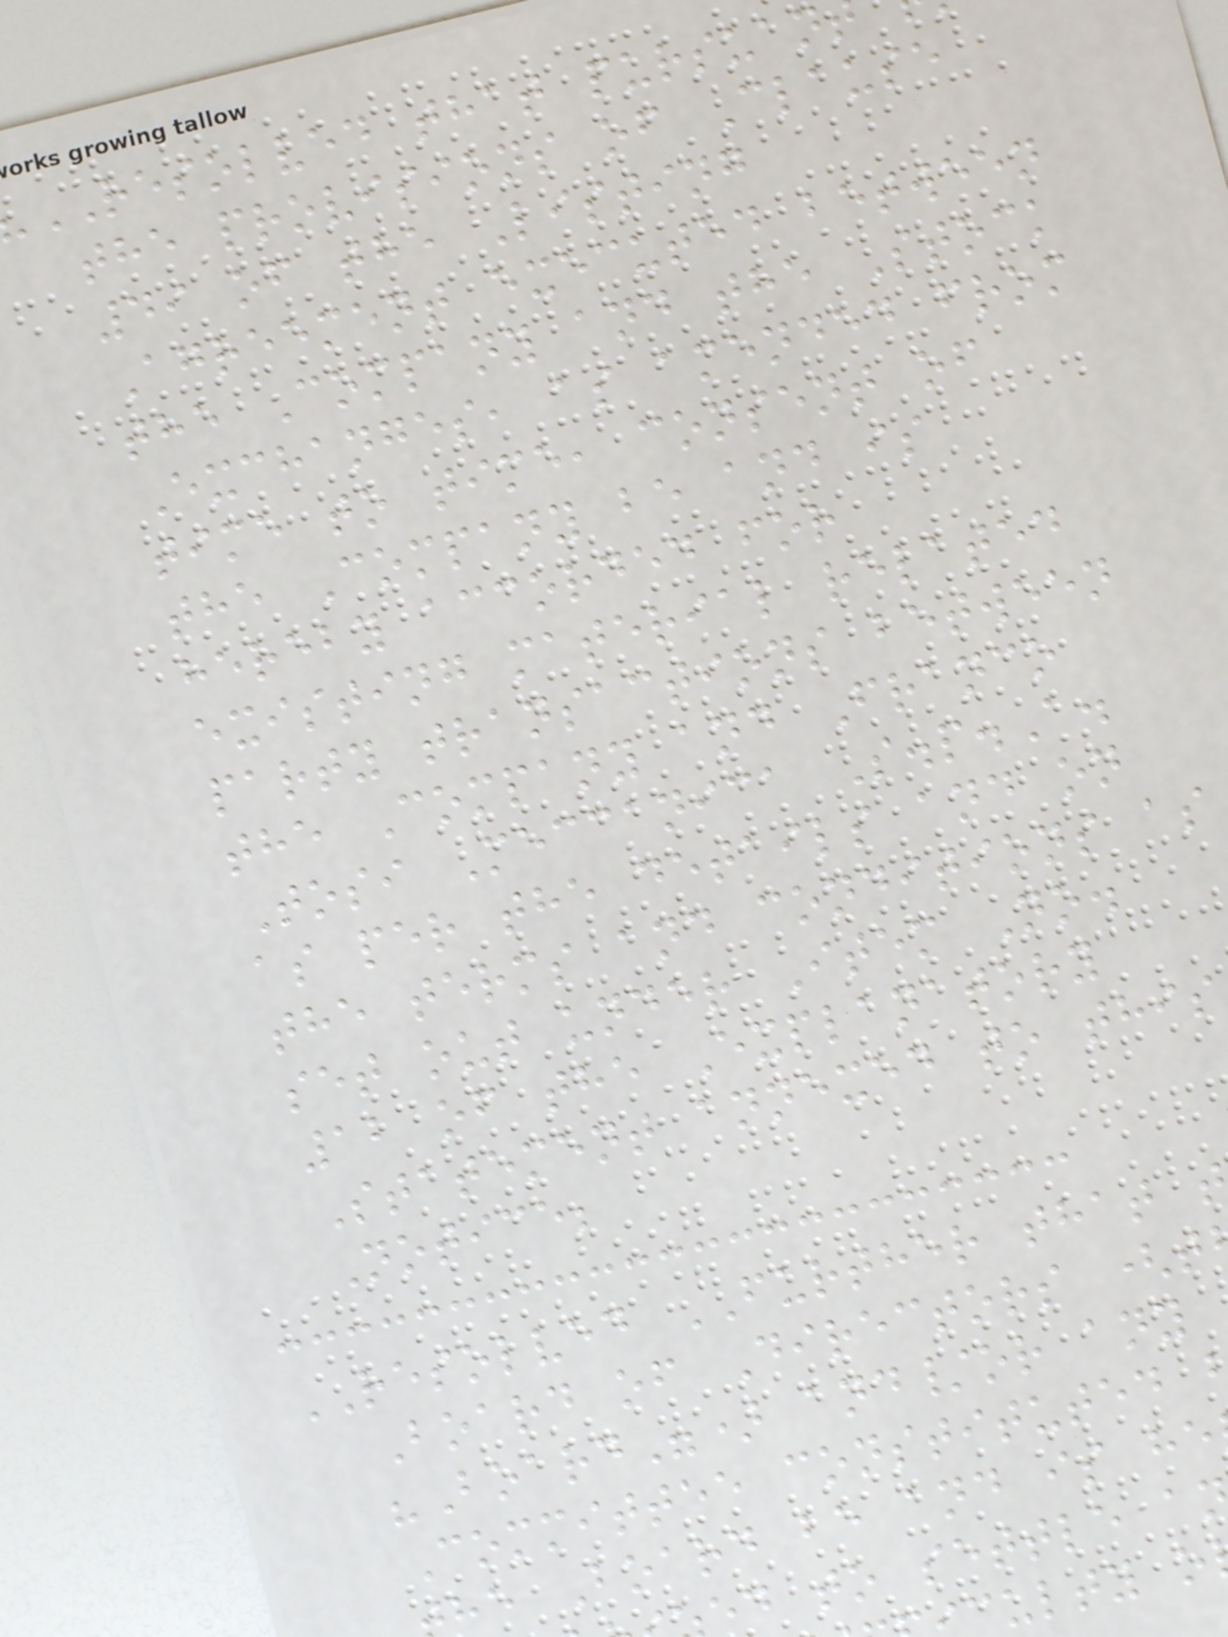RESOLVED that pursuan
the provisions of Clause
49 of the Listing
Agreement executed between
the Company and the Stock
Exchanges, as amended from
time to time, consent of
the Company be and is
hereby accorded for
existing material related
party transactions between
the Company and Franco
Tosi Meccanica S.p.A.
as per the details and on
the terms and conditions as
set out under Item No.
12 of the Explanatory
Statement annexed to this
Notice;
RESOLVED FURTHER that
Board of Directors (t
"Board") and/or any
Committee constituted
he Board be and is he
ed to settle a
culty o
